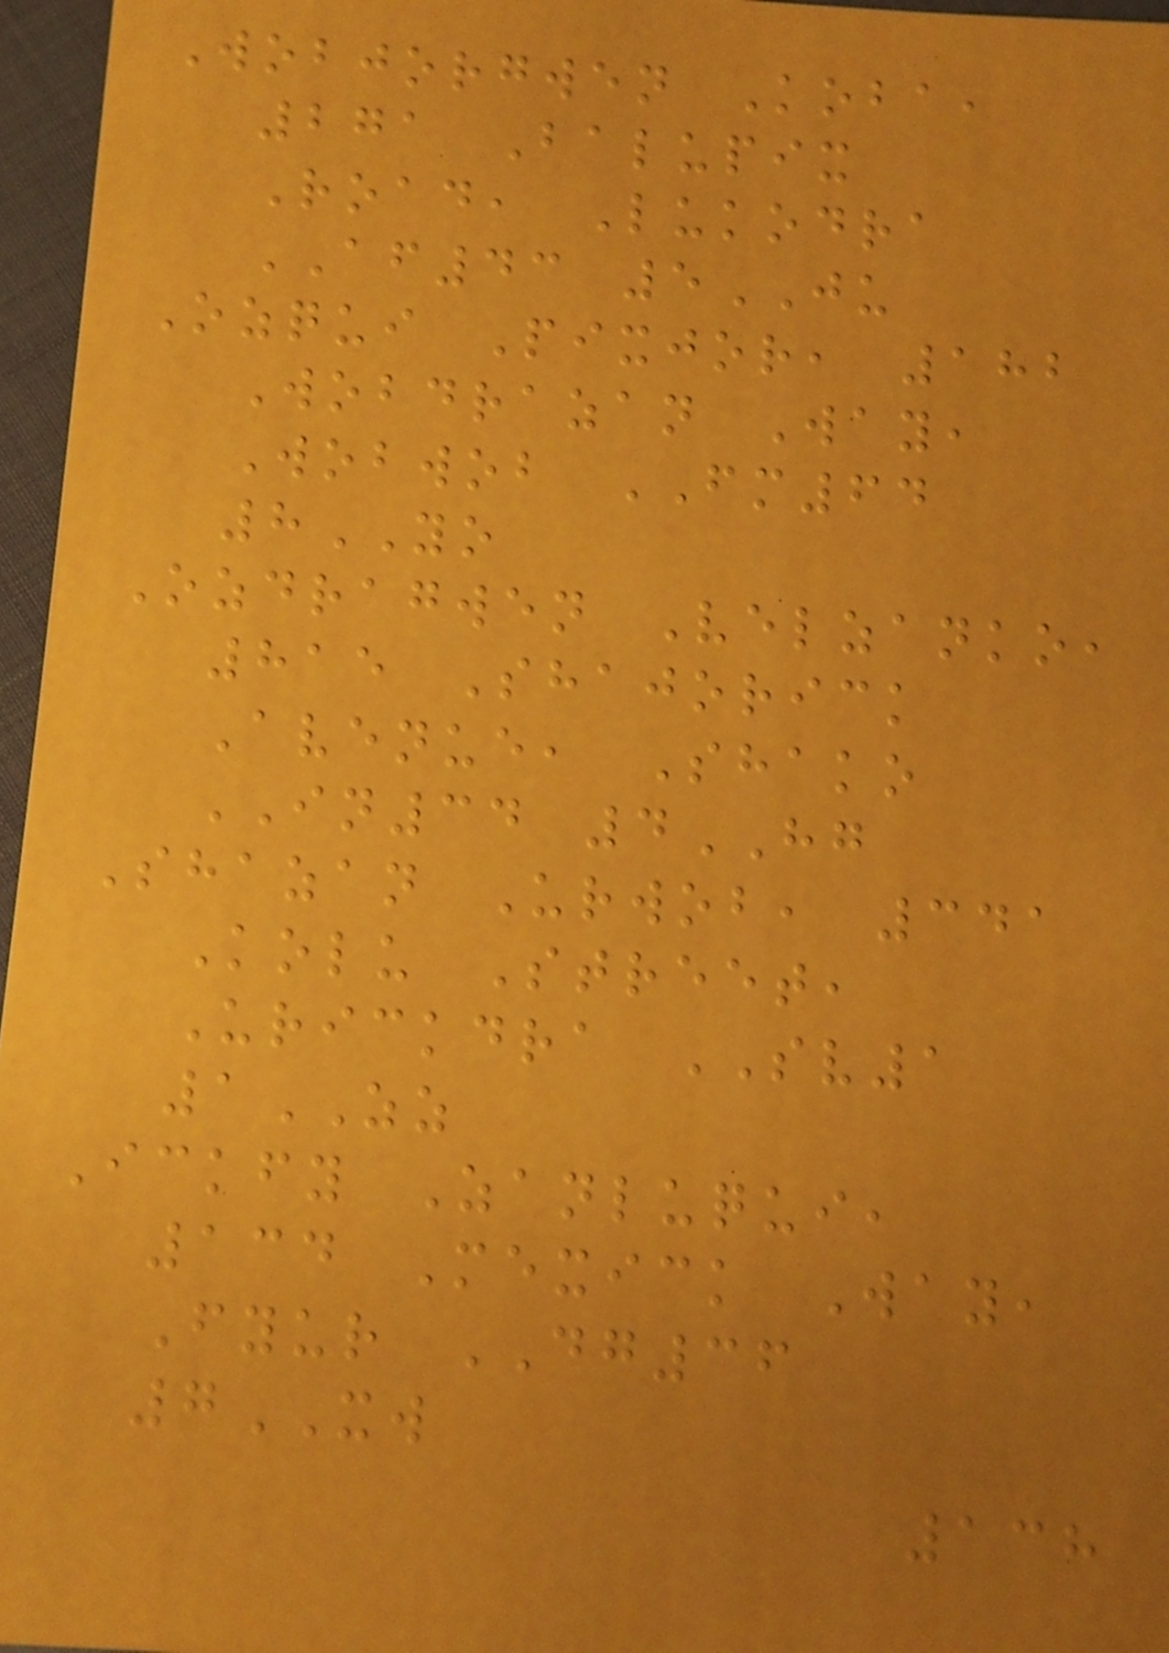Wobjorgwen Koba,
271 Balupix
Road, Lukodra
AF43 5JU
Ozqui Pixjor, 182
Wobdrazan Way,
Wobwob FM64
8YO
Ozdragwen Velzanko,
815 Shajorick
Avenue, Shako
IN34 4HG
Shazan Urwob, 341
Kolu Street,
Urickdra SV1
1ZZ
Ickfy Zanluqui,
134 Mexick Way,
Fyur DG36
7XW
138
